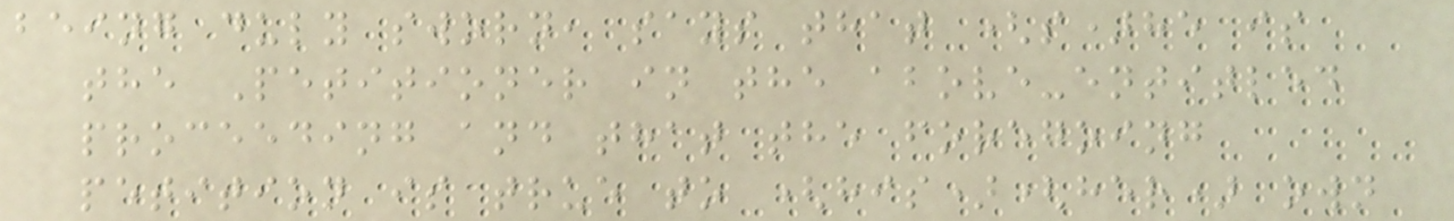being duly sworn, says that (s)he is
the Petitioner in the above-entitled
proceeding and that the foregoing
petition is true to (his)(her) own
